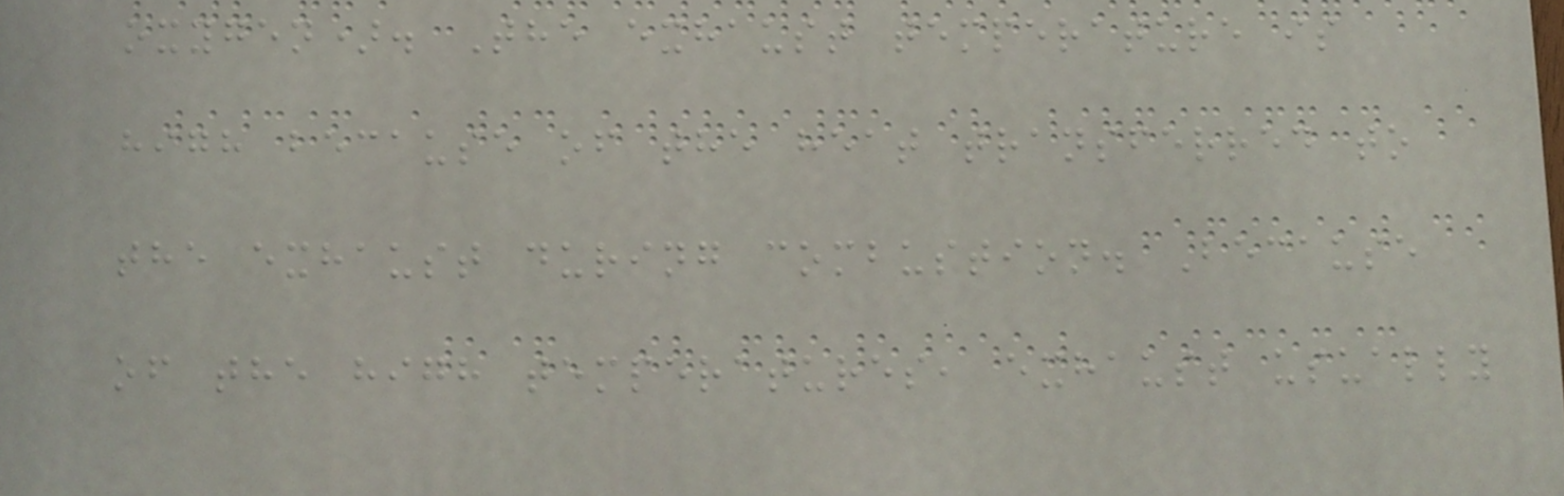oxygen). The exhaust temperature is
high because of the heat transferred to
the exhaust during combustion. Because
of the high temperatures, exhaust usually
